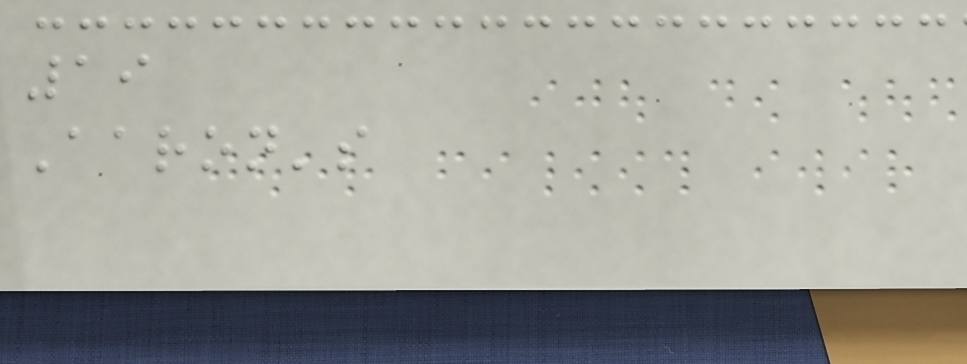19
Aaron's
